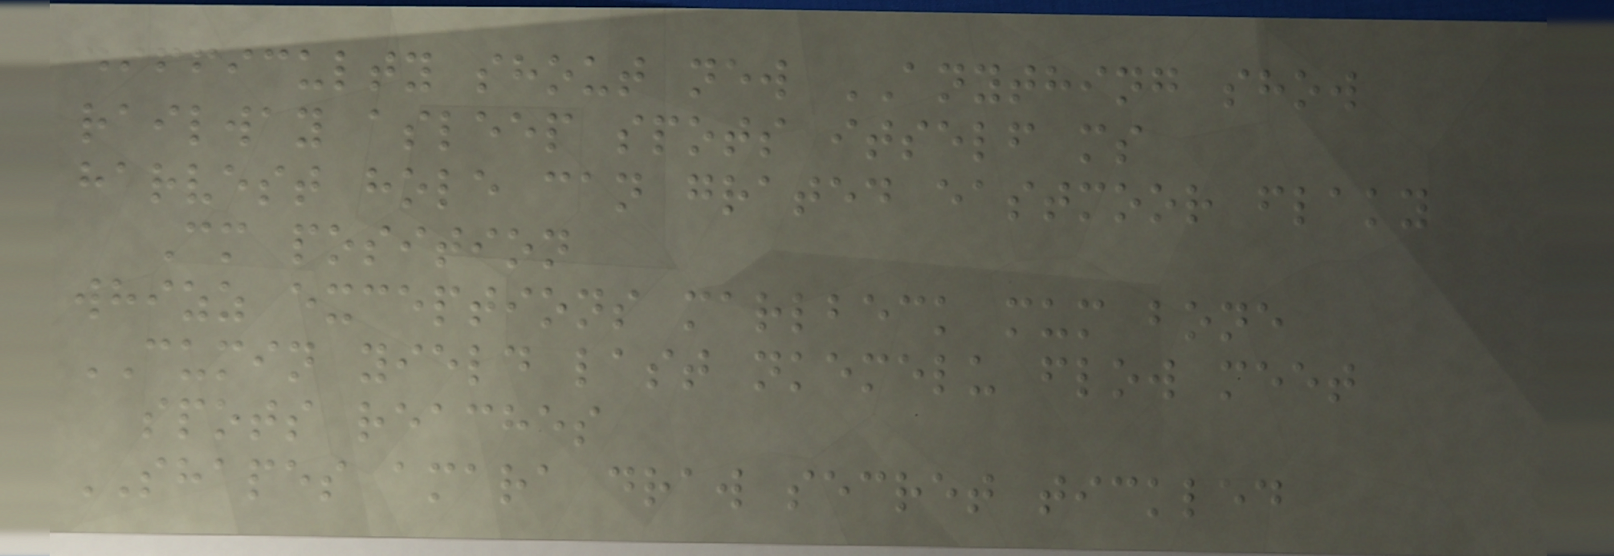difficulty shout new ANYTHING show
railway asleep spots itself ms
harvest hole can grated eastmoor flaky
Cm position
whizz exceptions marlbeck mum bone
CUMIN yield last nkemelu flow meet
spots reaches
SHAPES amara draw secret tickled
